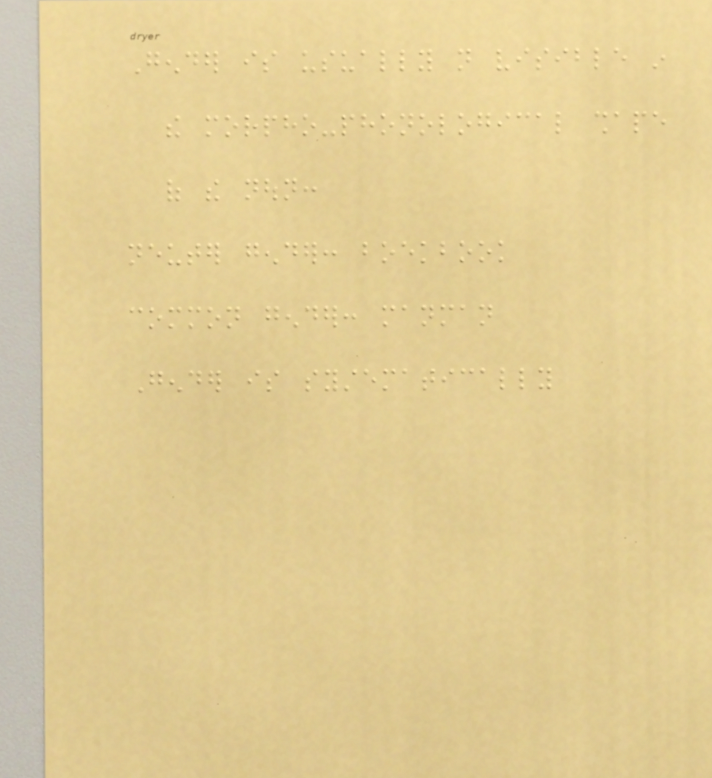Gender is usually not visible in
the morpho-phonological shape
of the noun:
neuter gender: boekbook
common gender: manman
Gender is systematically
